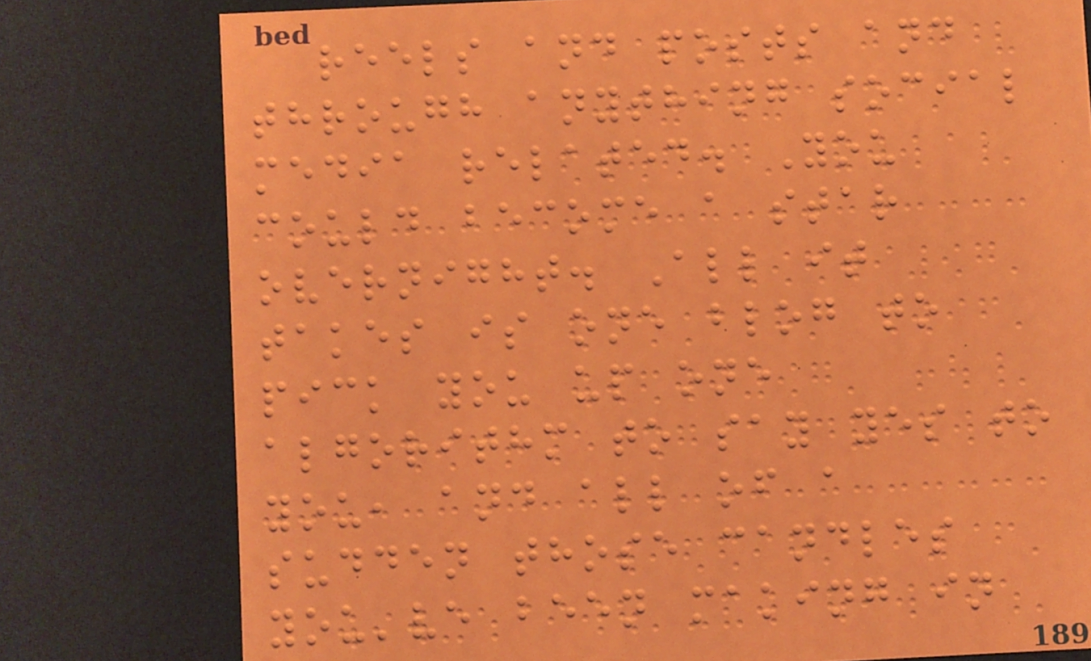reels and posts and
through anything social
media related. You
could become a star
overnight. All it
takes is one blog to
pick you up one
algorithm to say yes to
you, and all of a
sudden those candles
you've been making in
